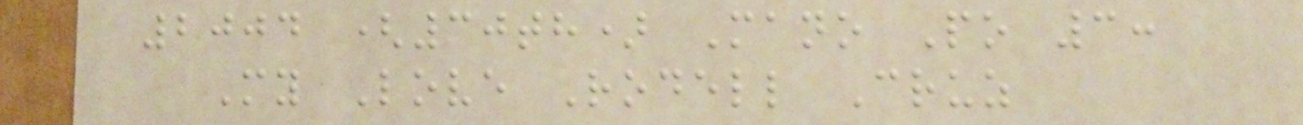2004 (30th) Mano Po 3:
My Love Rodell Cruz
